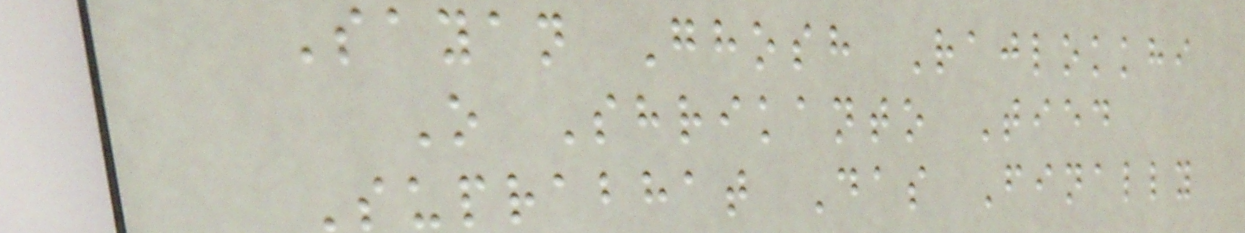Sayan Ghosh Rajlokkhi
O Shrikanto Tied
Suprabhat Das Finally
